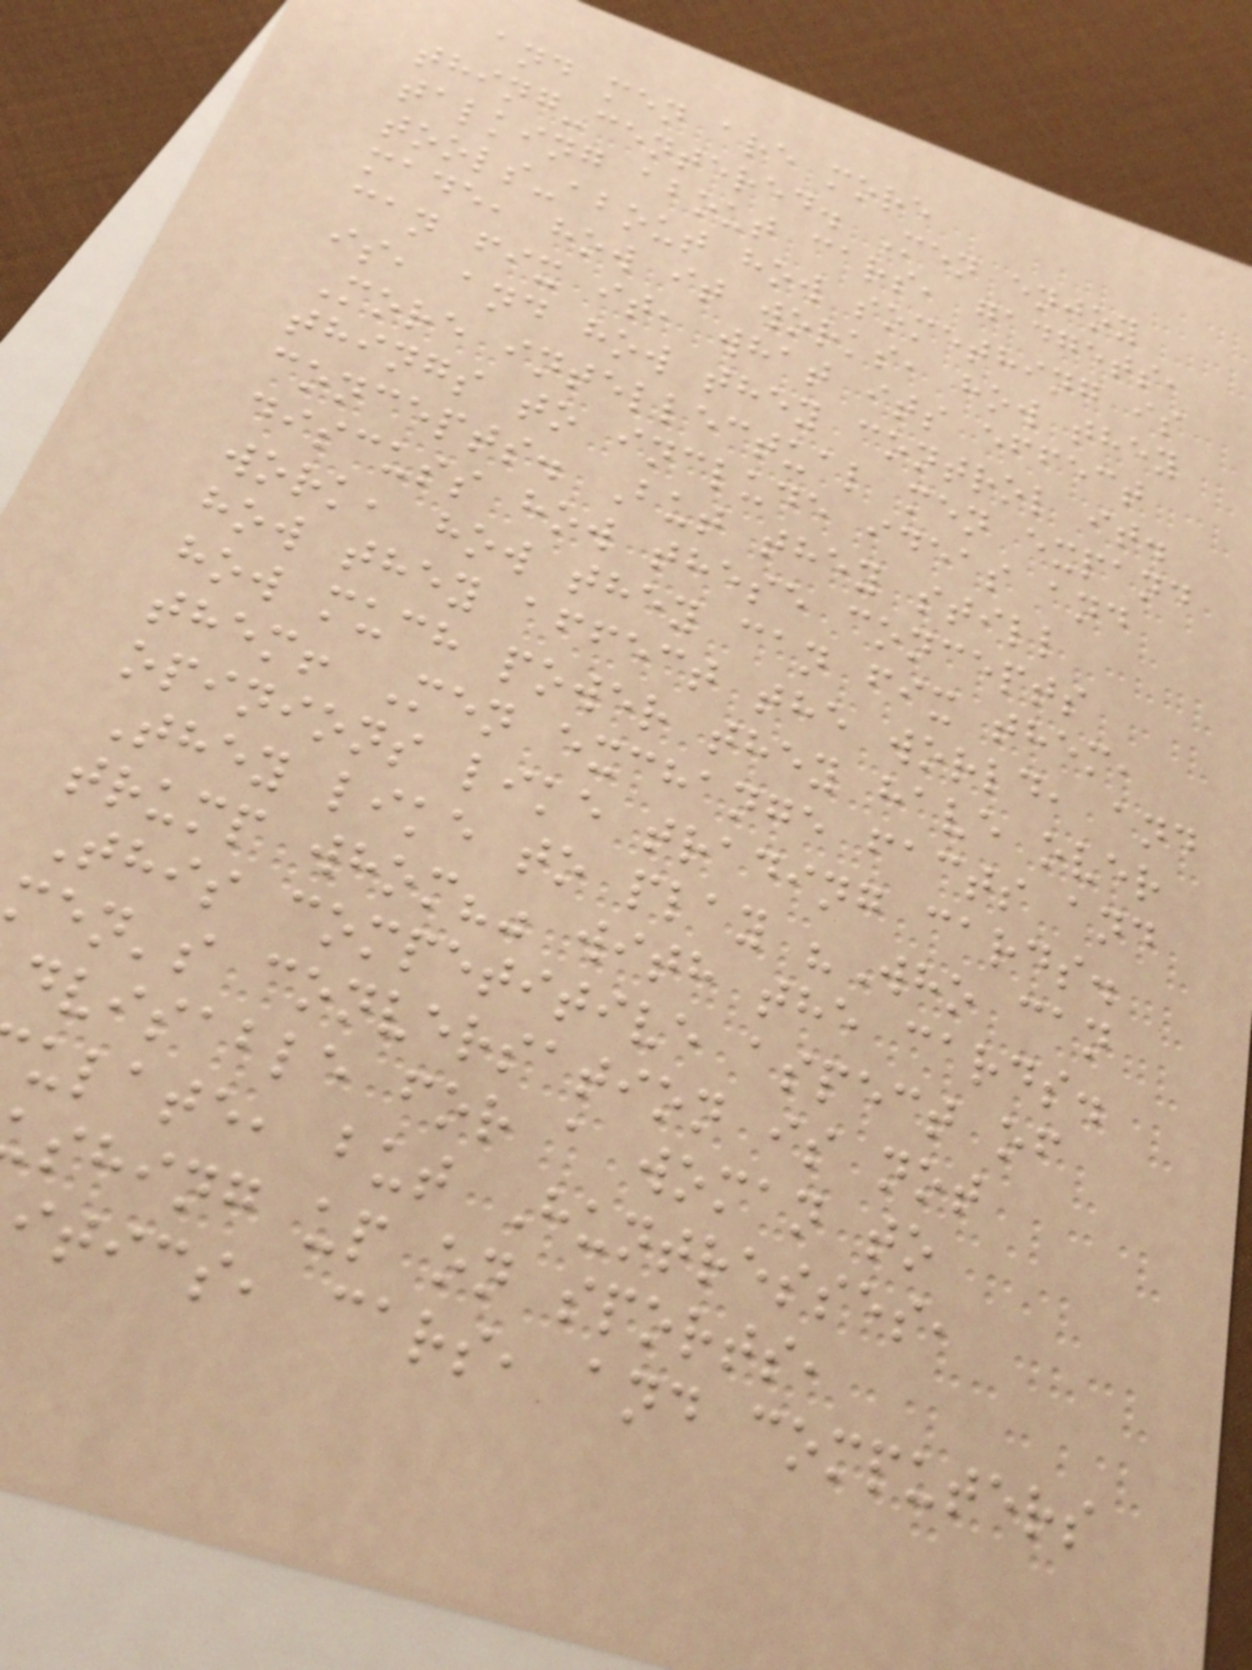and men are more
thing-centered. Men enjoy
talking about cars, gadgets,
tools-about how something is
made, how it works, how they
can fix it, what its effect
is, and how they control it.
More intellectual men expand
things to include ideas and
concepts. But they still
discuss how these concepts
work, how they can fix them,
how they affect the world, and
how much power they have over
them! Men exchange facts and
opinions like trading cards.
They like to play "Who can
trump whom?" with the cards.
This competitive aspect of
men's conversation is not
dvisable for a woman to
ulate, but Huntresses,
shing up on sports,
itics, cars, and computers
